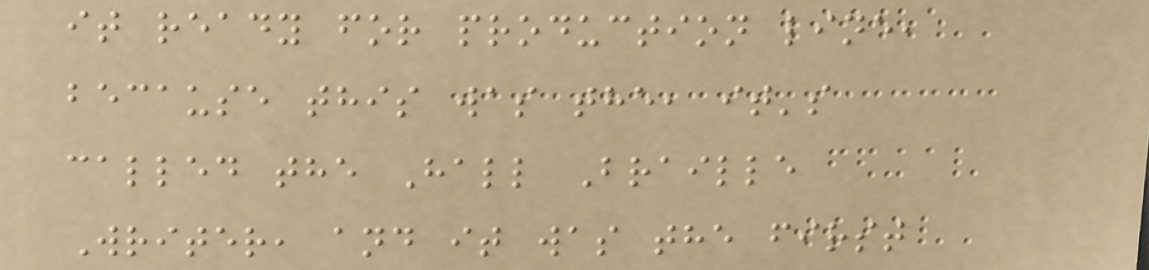it ready for production line,
because this was the, it's
called the Hall Braille
Writer, and it was the first
